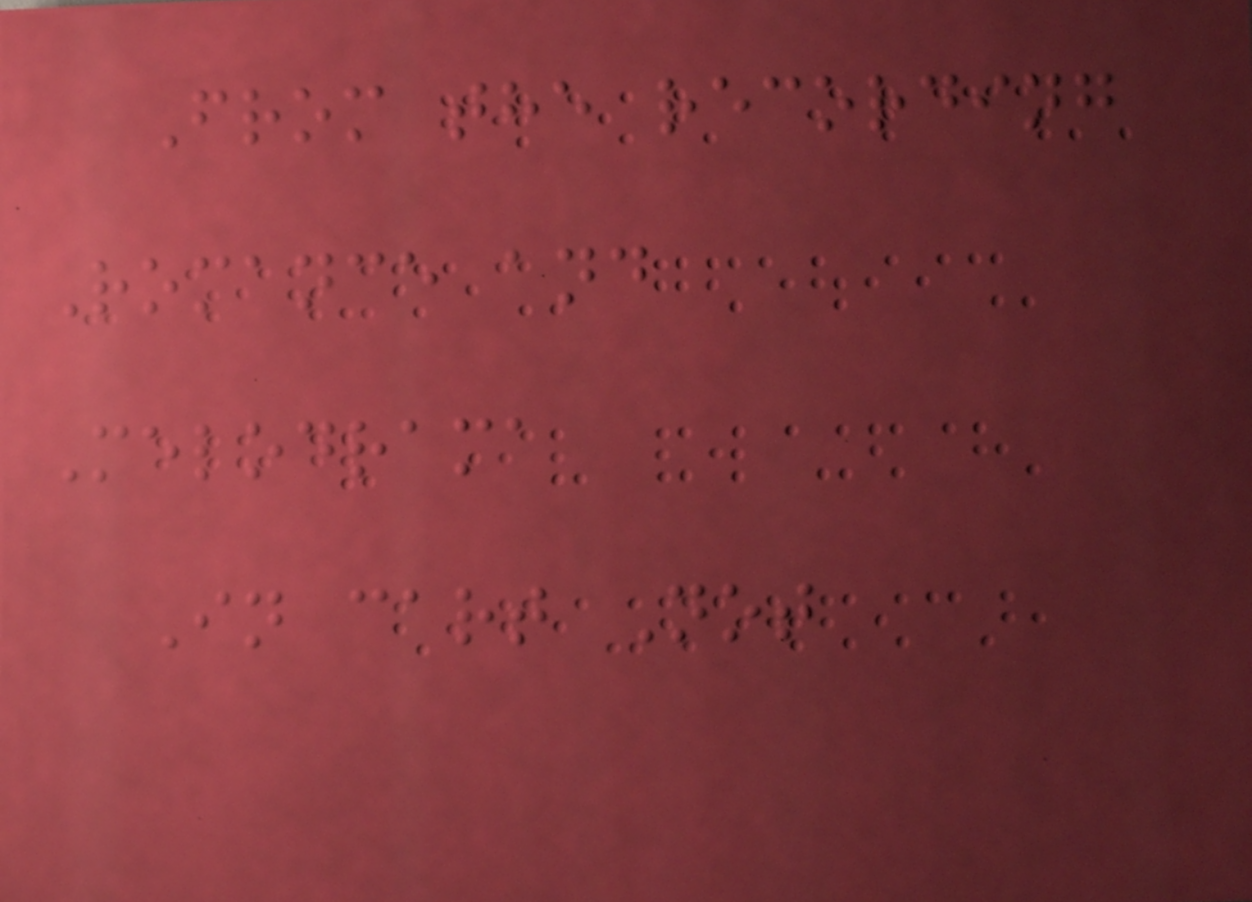From the recording
Romance and
Melodrama
In cart Not
